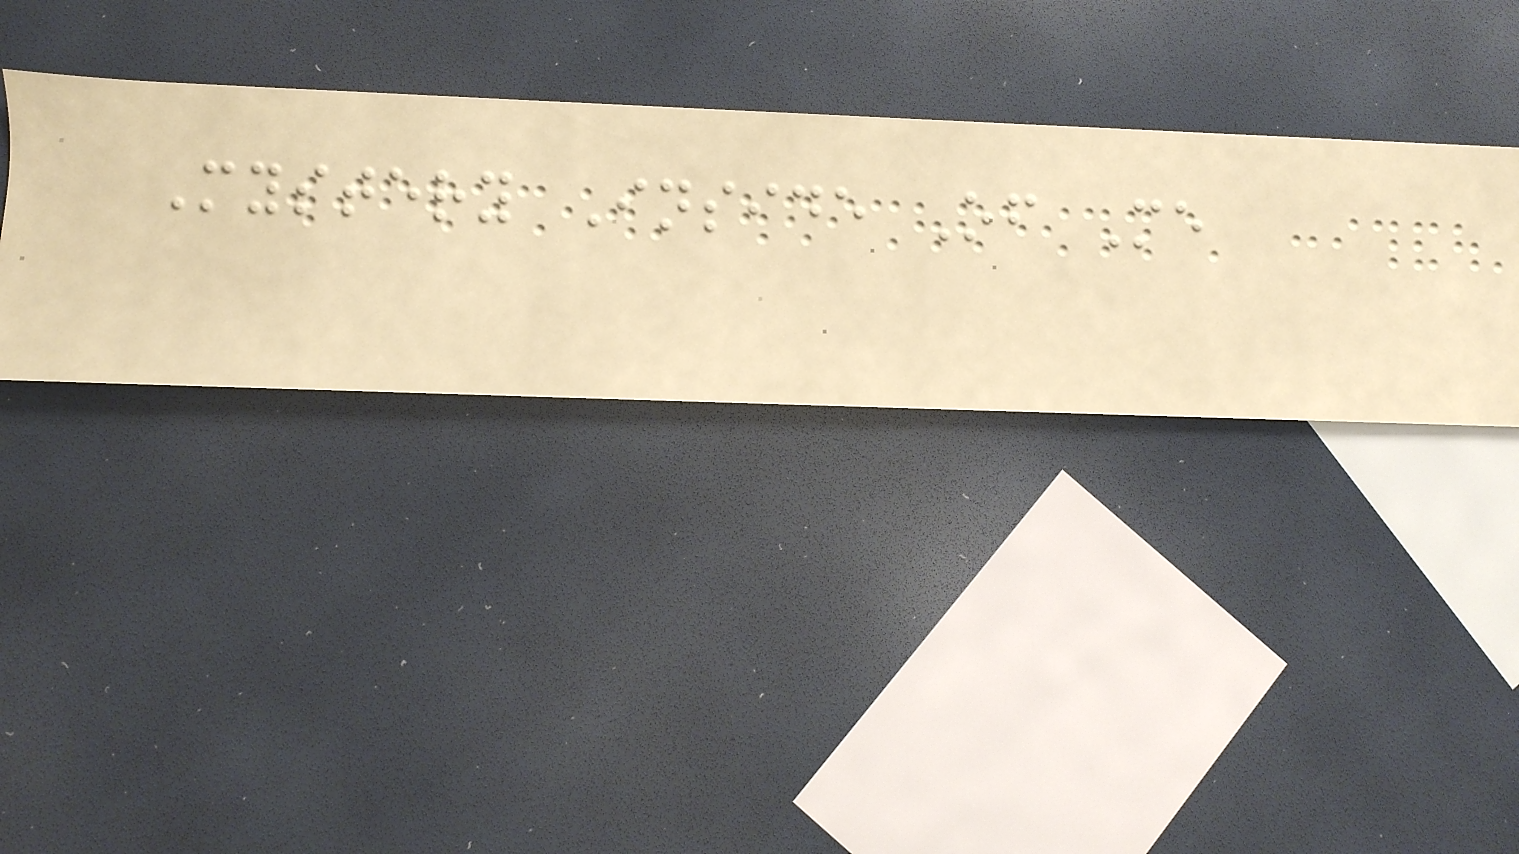Mystery Inside Of Me
